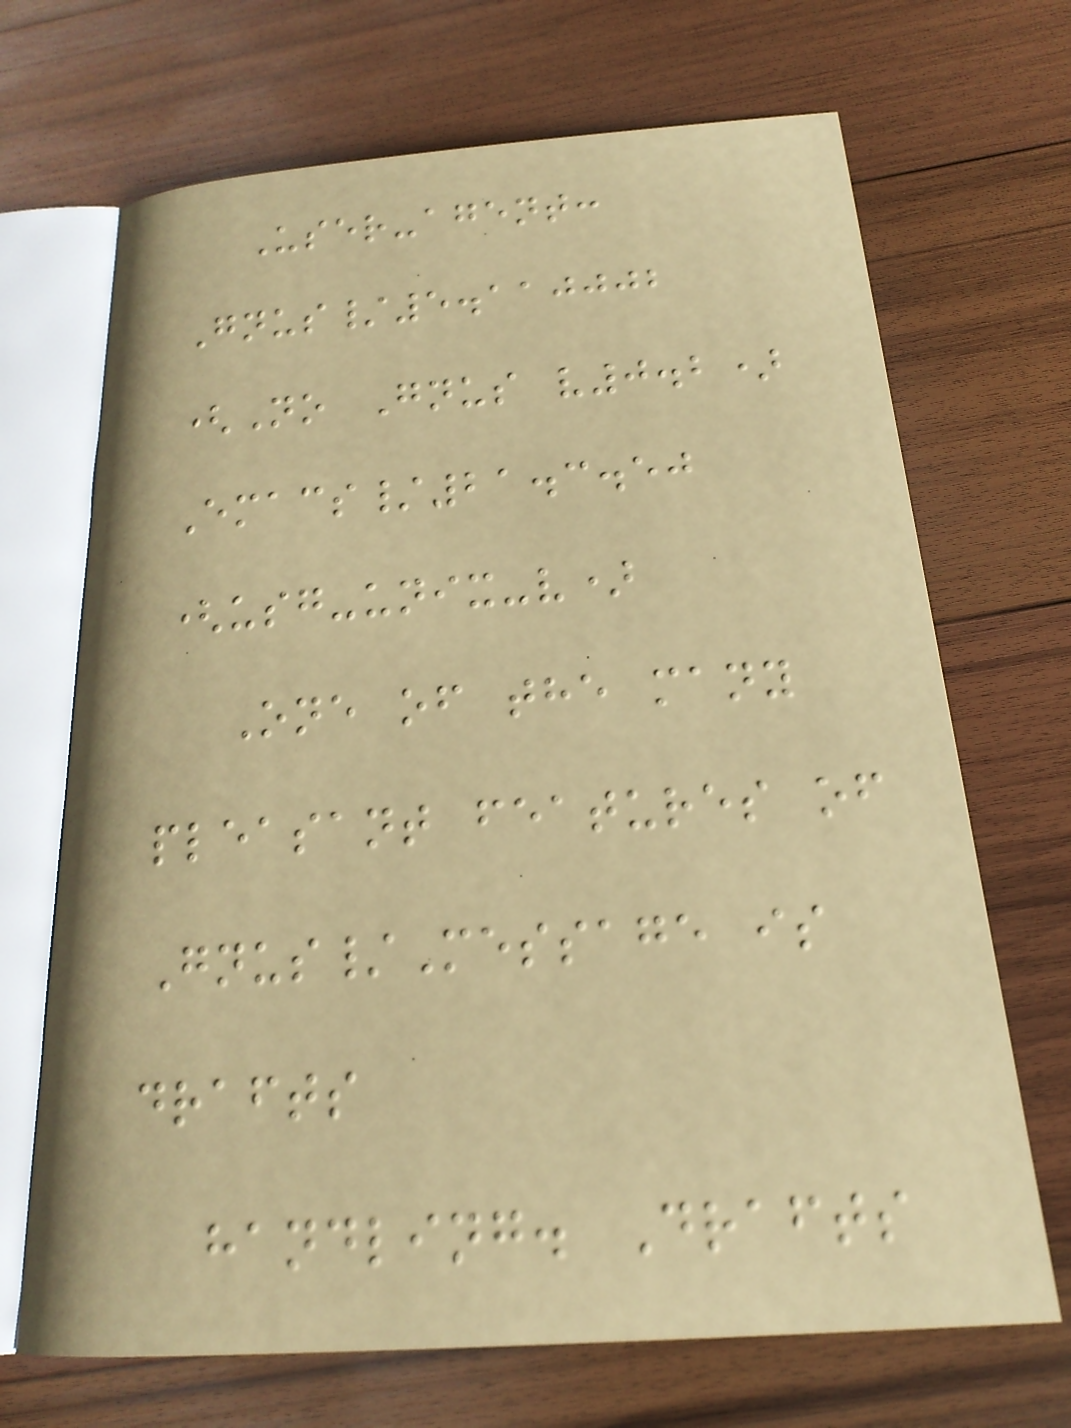User-agent:
Gnus/5.110002
(No Gnus v0.2)
Emacs/21.3.50
(usg-unix-v)
One of the many
pleasant features of
Gnus/Message is
drafts
handling. Drafts
